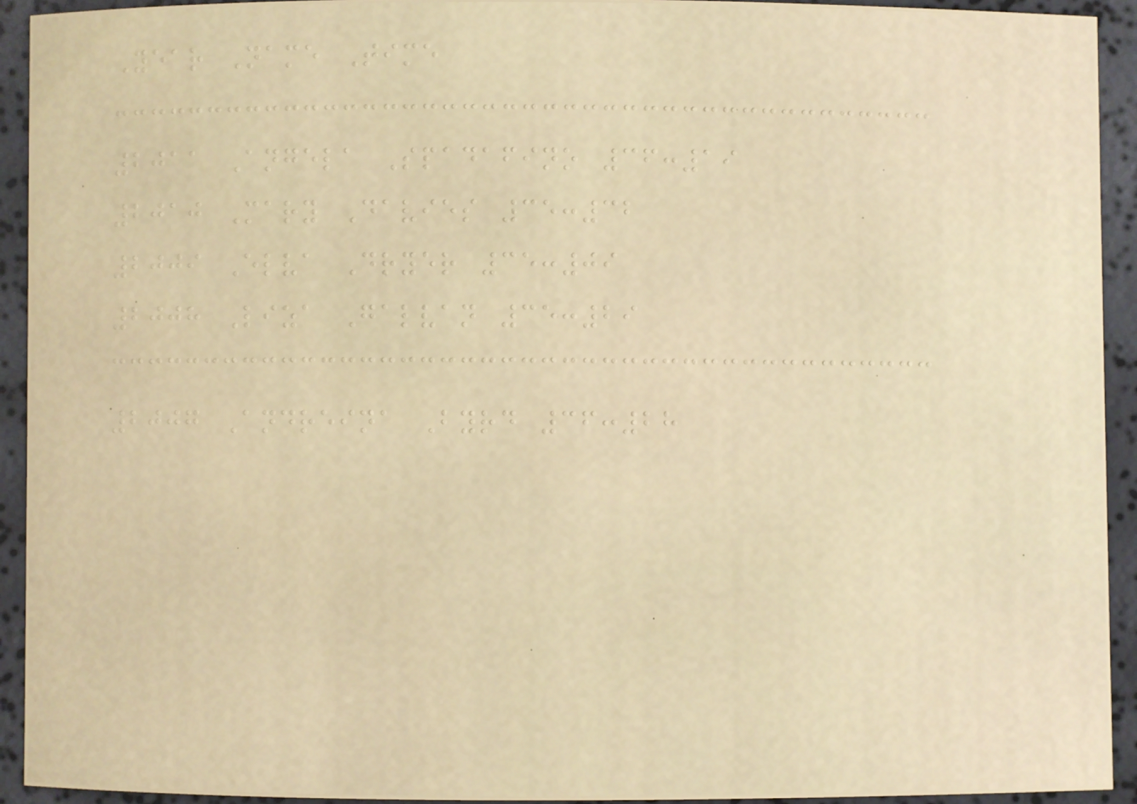Year Name Time
2011 Angela Spadafino 36:19
2010 Mary Davies 35:32
2009 Elva Dryer 35:09
2008 Liza Galvan 35:29
2007 Andreina Byrd 36:28
